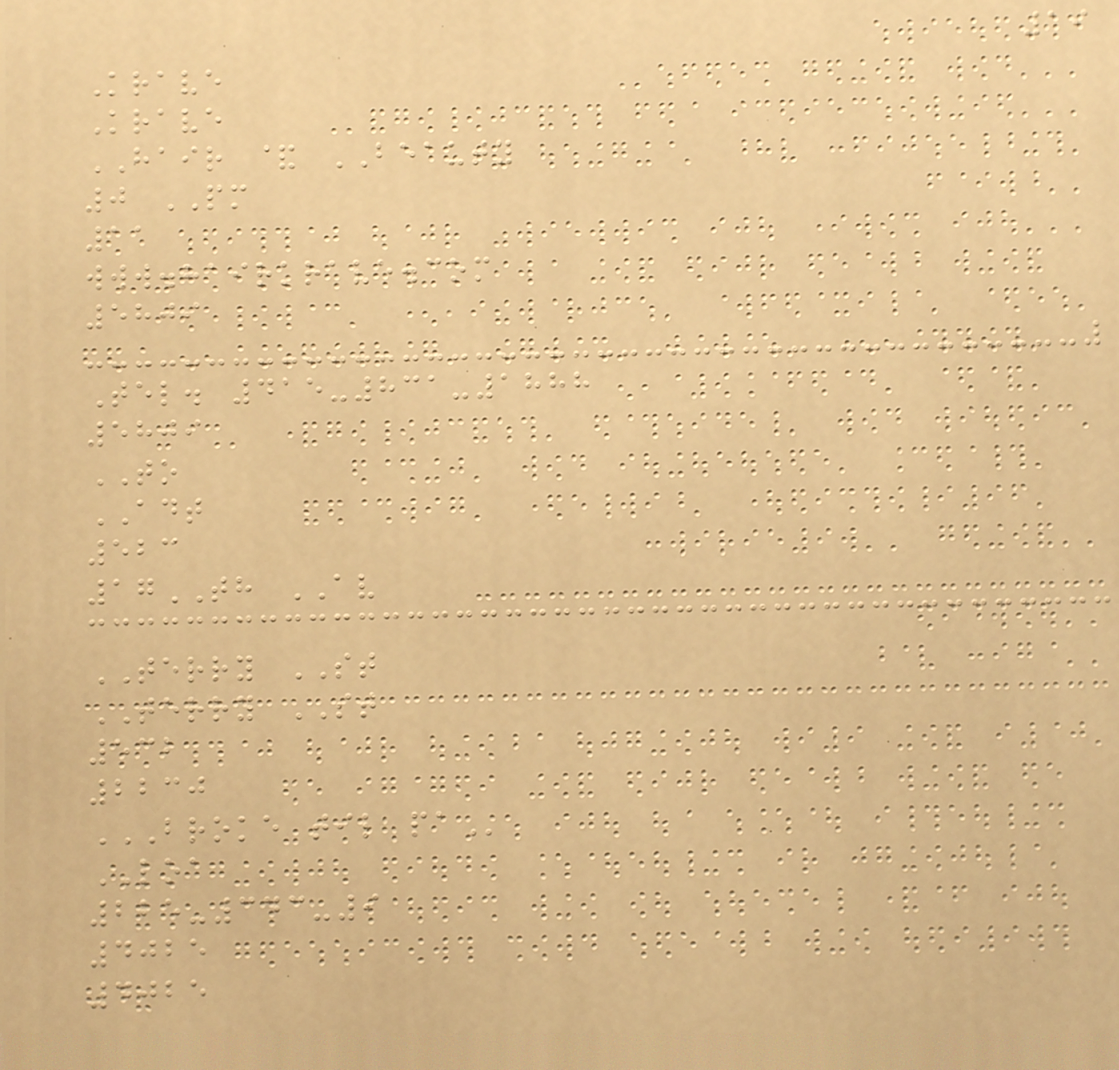19
Krave
Krave
HAIR & BEAUTY
0 PM
11
www.hairkrave.com
5809
Tel. 415-831-1888
5809
TO
ADT
523
17TH AV
TERRY ST
TERRY ST
532
2230
BROKE TIL PA
LOA
225-343-9
4025
4025
